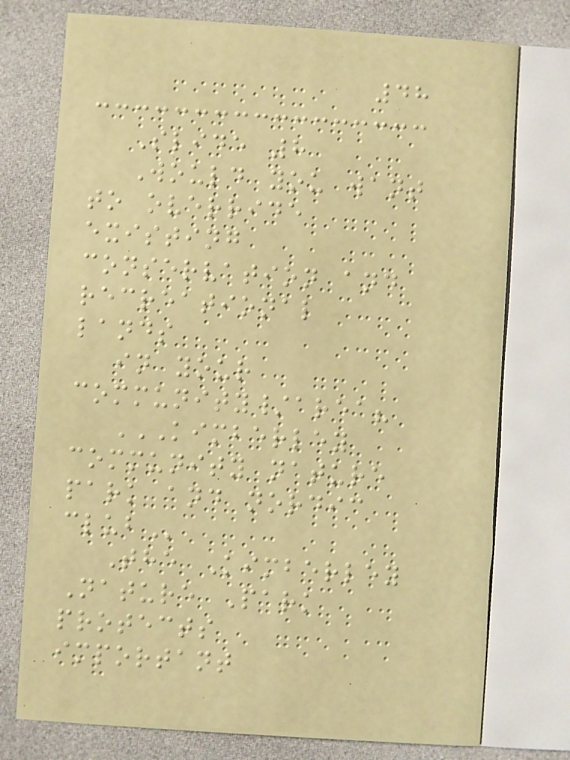48
Slide 8
Would you want
to override
existing
conservation and
recreational
lands
in your
community/area?
KIMBERLEY
COMMUNITY NATURE
PARK AND NORDIC
CLUB
The Kimberley
Nature Park
protects
important
